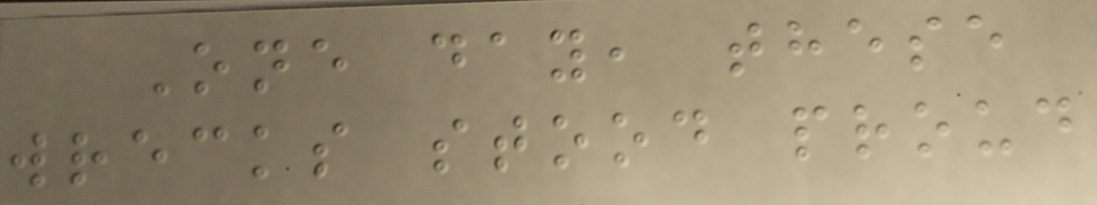One day, these
wrecks stood proud
